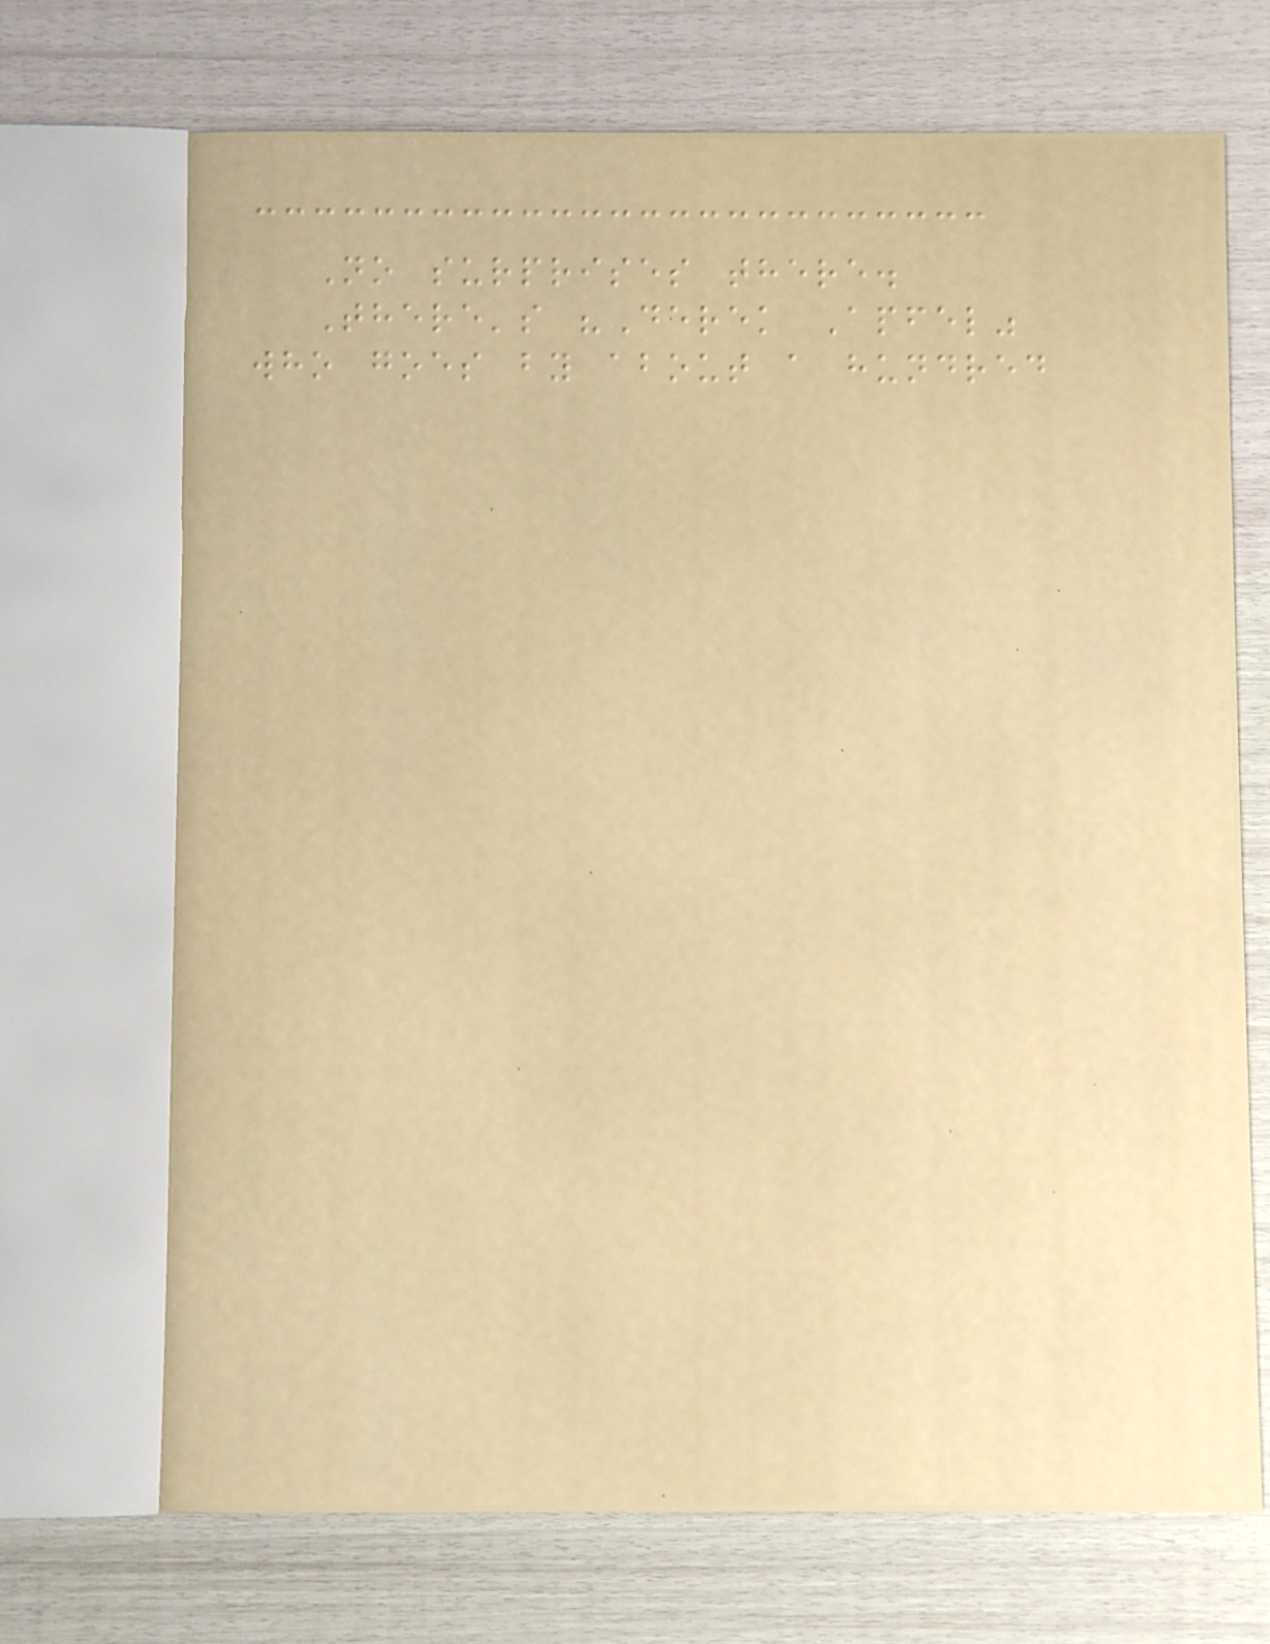No surprises there.
There's "Derek Apfel"
who goes by about a hundred
